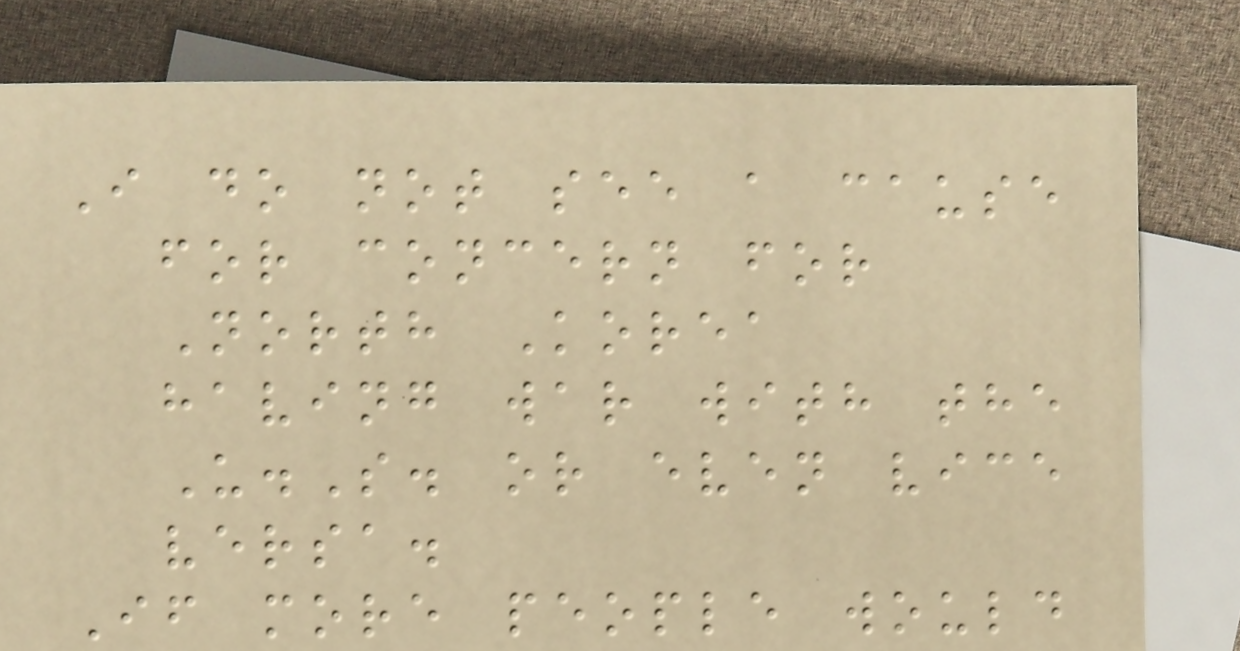I do not see a cause
for concern for
North Korea
having war with the
U.S. or even vice
versa.
If more people would
